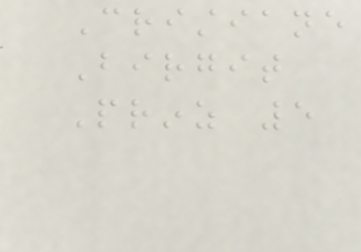Cristiane
Birgit
Prinz 5
